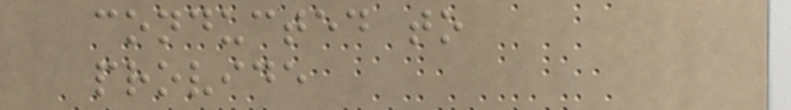conducted to
provide
